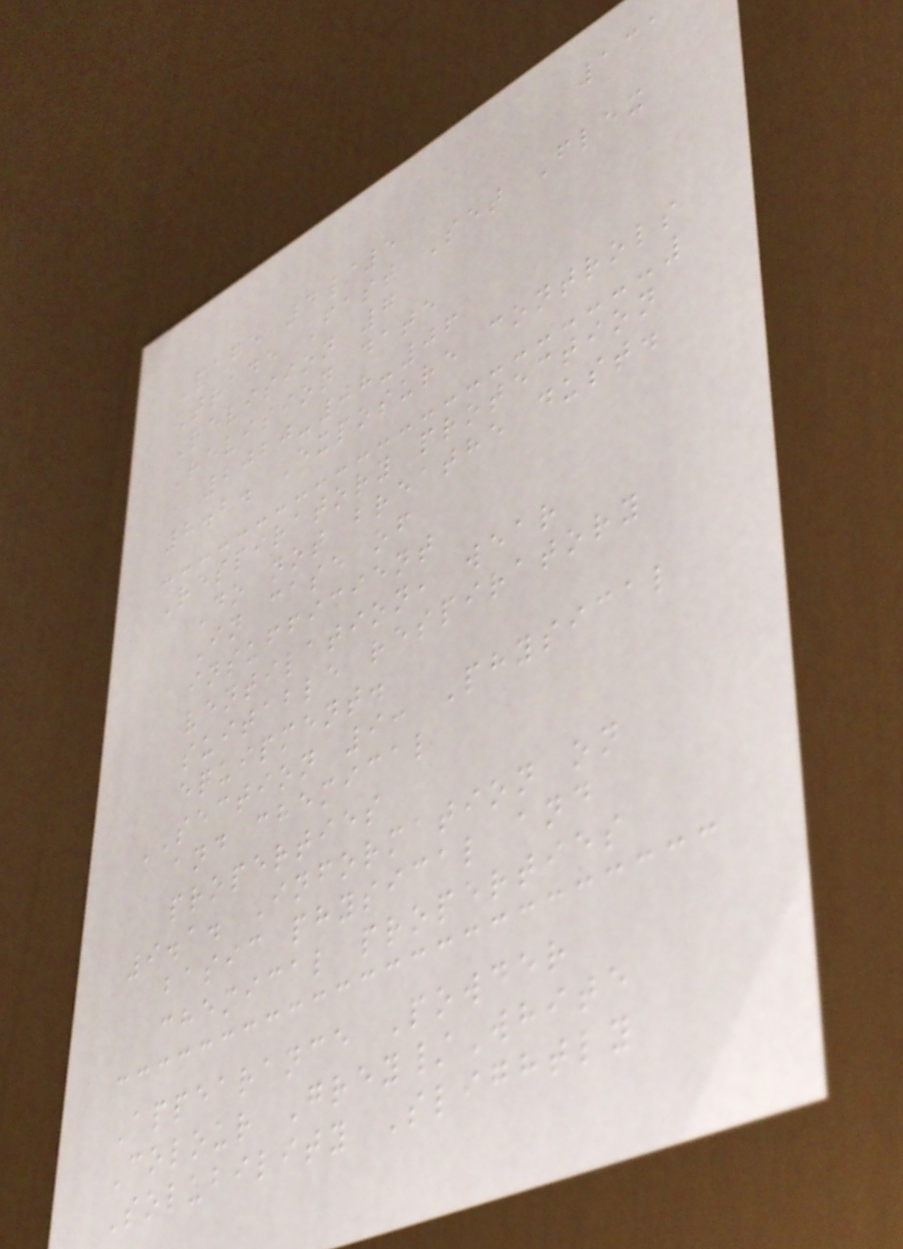131
Page 4/5
Trade Fast Set Flex
Revision 7
Revision date
2020-08-06
8.2. Exposure controls
Respiratory protection
Do not breathe dust.
In case of
insufficient
ventilation, wear
suitable respiratory
equipment.
SECTION 9: Physical
and chemical
properties
9.1. Information on
basic physical and
chemical properties
Appearance Powder
Colour Grey/White
Solubility Slightly
